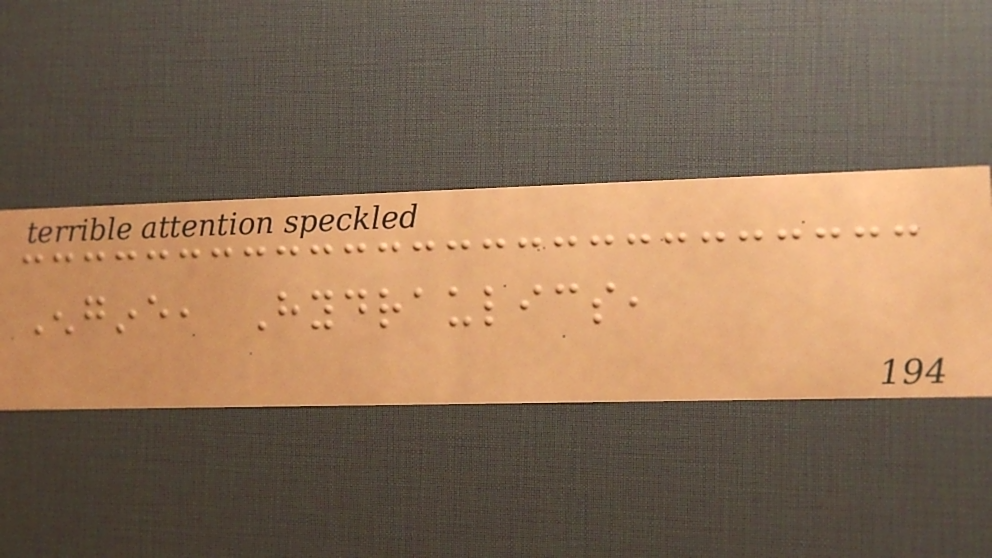Engine, Hydraulics,
